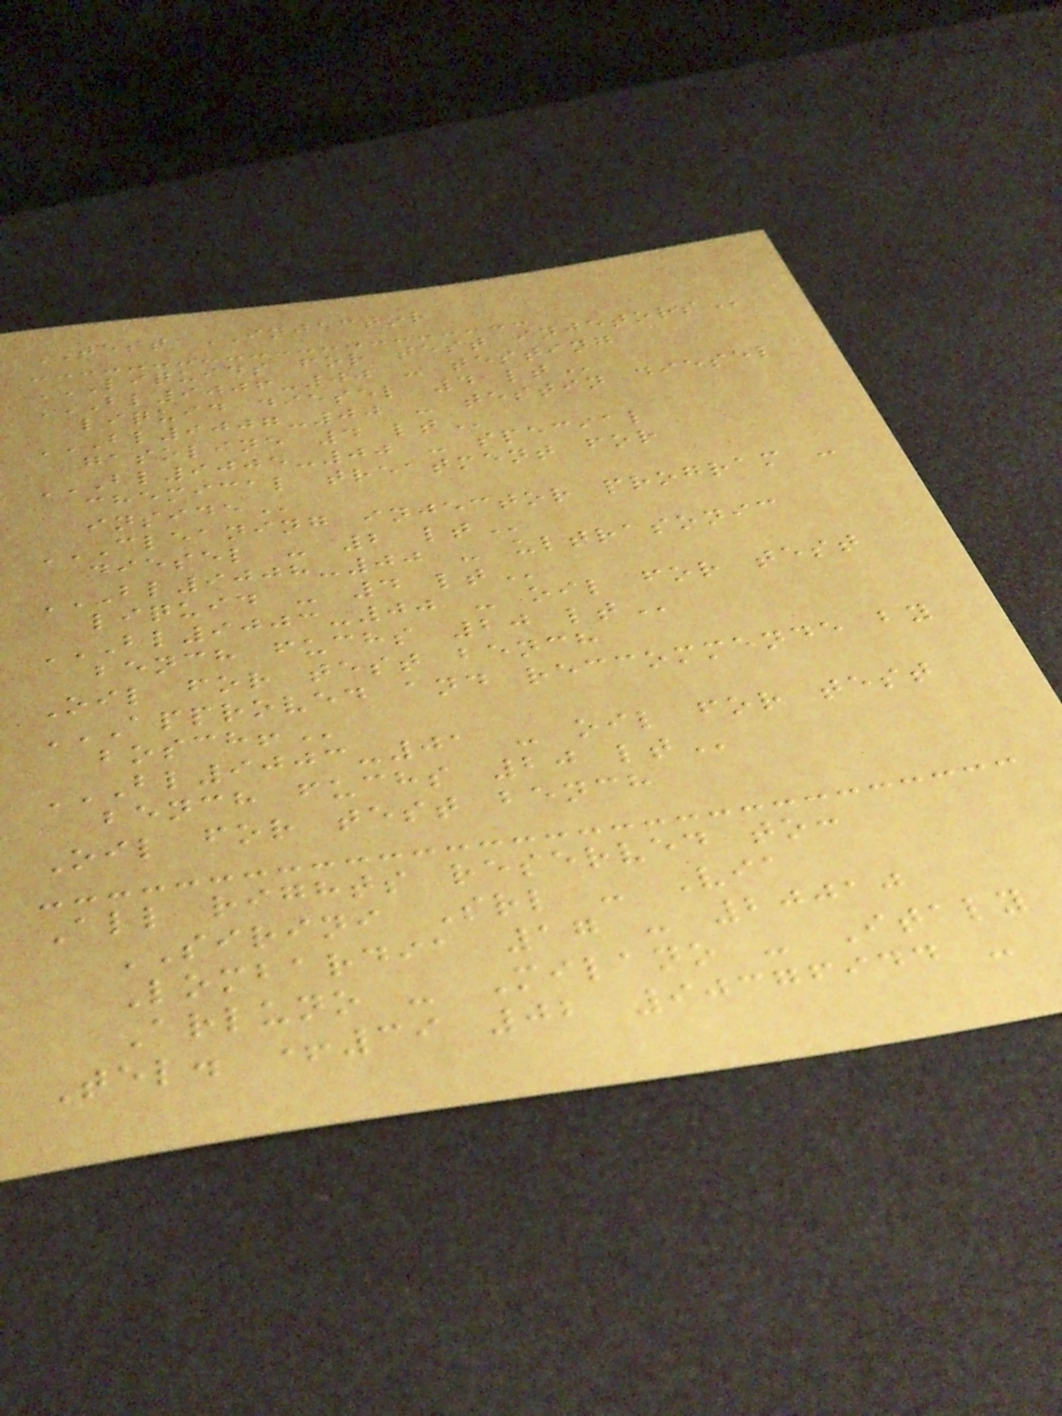TEST INJECTOR
LIQUIDS FOR TEST INJETORS
BL9006-00 - TESTING
LIQUID DIESEL 4 LT
BL9007-00 - TESTIN DIESEL
GASOLINE 4 LT
BL9005-00 - SPECIAL
CHEMICAL TREATMENT FOR
INSIDE
CLEANING INJECTOR PROGRAM -
DIESEL - 2 LT
BL9008-00 - ULTRASONIC
LIQUID - 4 LT
BL9003-00 - OIL FOR TEST
BENCH FUCHS 20 LT
Oil for test bench
APPROVED AND RECCOMMENDE BY
BOSCH!
BL9003-01 - OIL FOR TEST
BENCH FUCHS 20 LT
Oil for test bench
All rights reserved to:
SIRINI Srl - Via
Lombardia 17 - 20010
Arluno - Milano - Italy
Tel. +39 02 90376944 -
